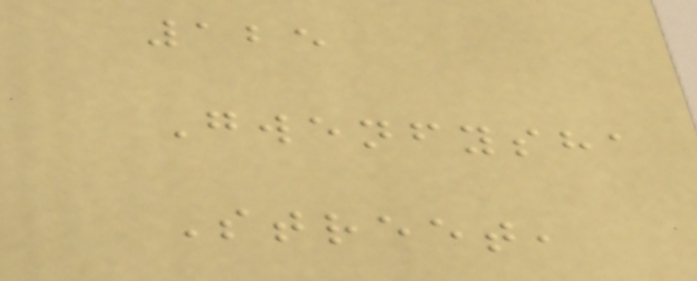125
Gwenfysha
Street,
